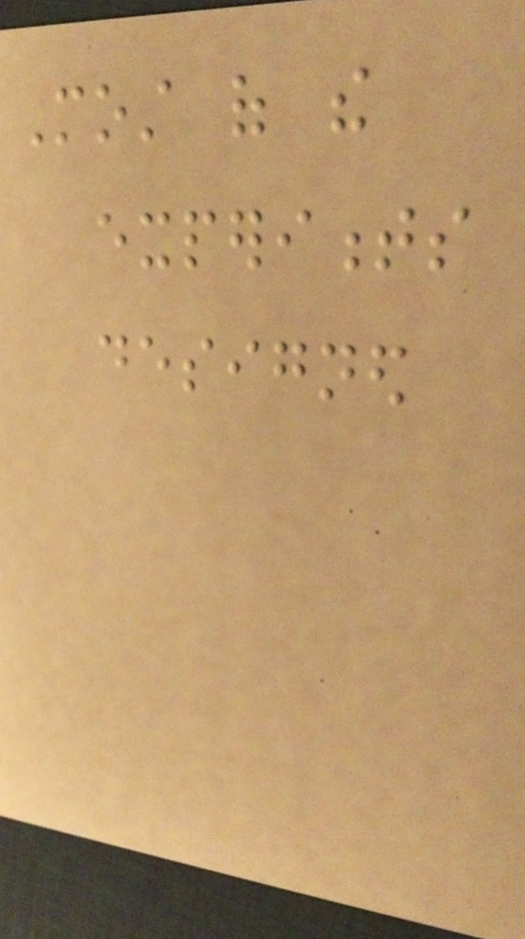Most of the
experiments
designed
